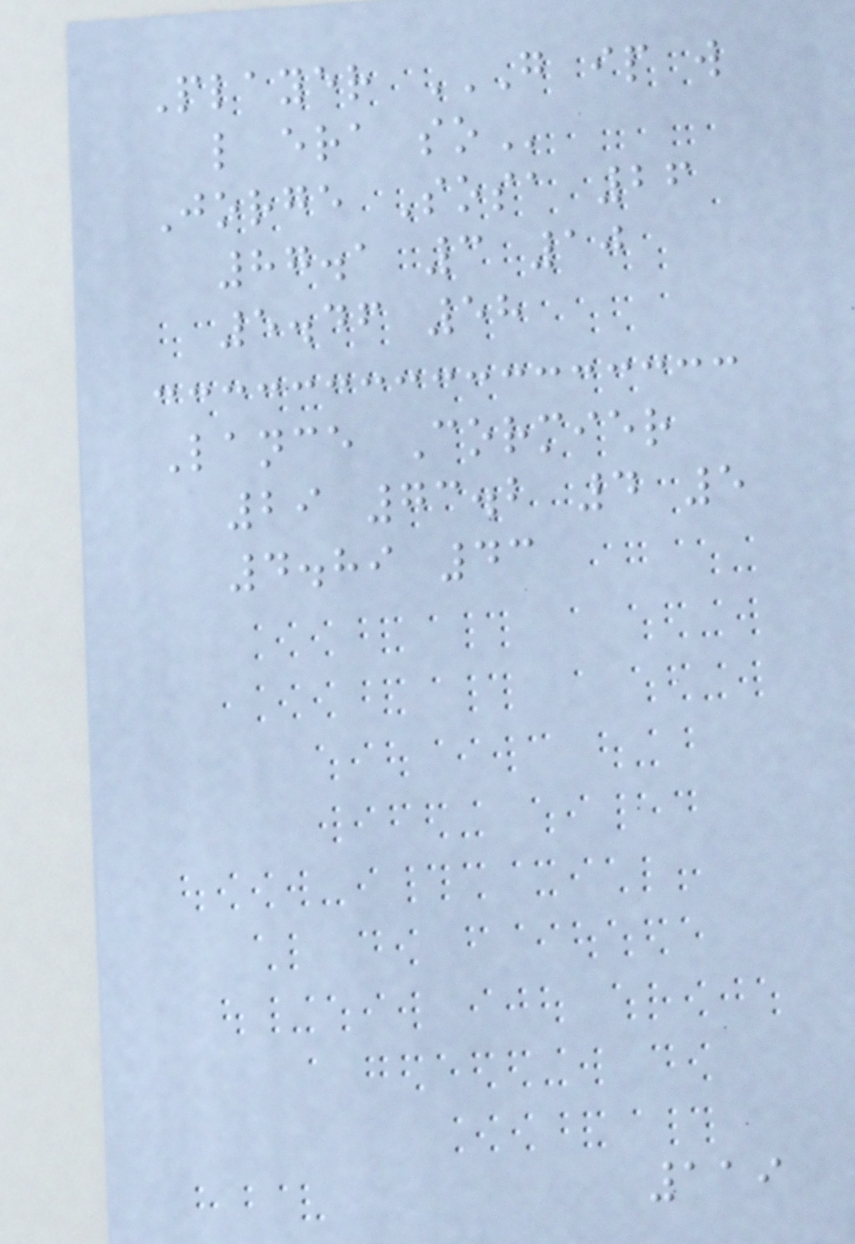Player G IP W
L ERA SO
Jorge Sosa 26
87.1 3 10
5.46 58
Lance Cormier
29 73.2 4 5
4.89 43
119
